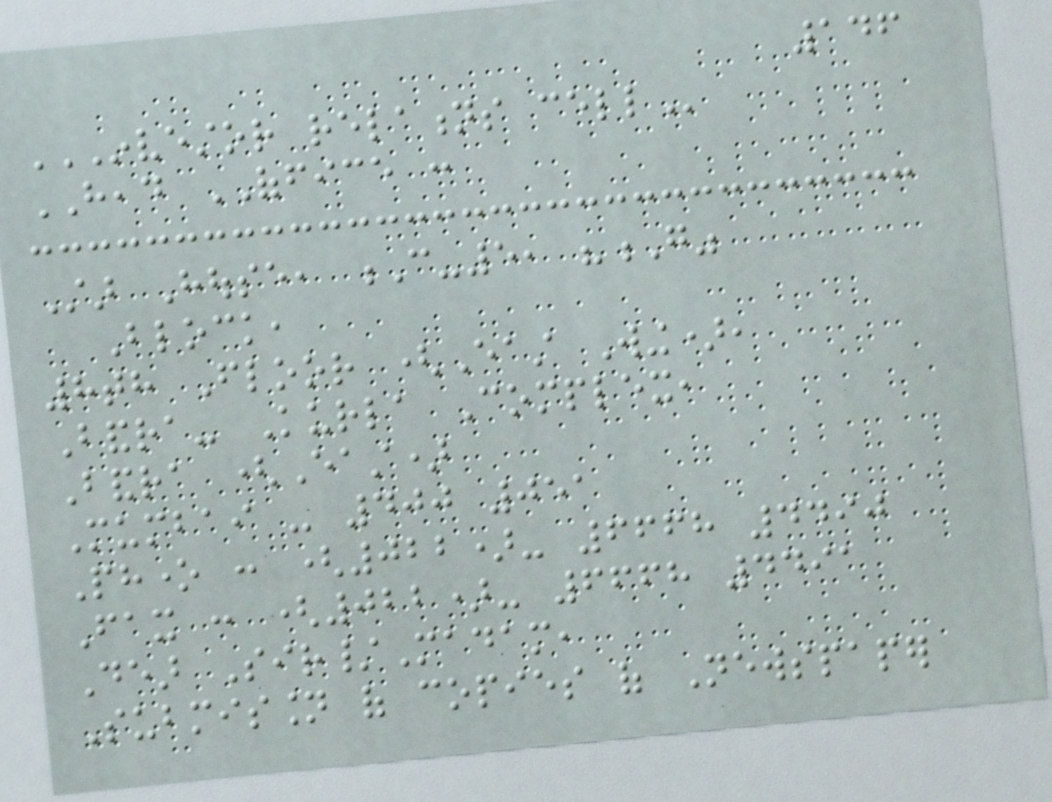146
INVESTOR RELATIONS CELL
HEAD OFFICE :
Star House, C-5, "G"
Block,
8th Floor (East Wing),
Bandra- Kurla Complex,
Bandra (East)
Mumbai - 400 051
Phone : (022)- 6668 4490
Fax : (022)- 6668 4491
Dear Sir/Madam,
Submission of copies of Newspaper
